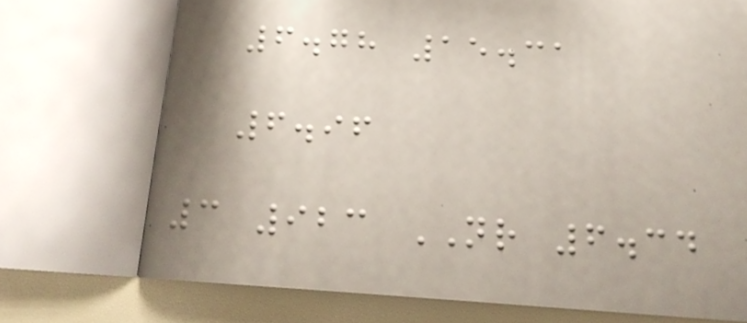6.78 15.31
6.96
3 923 NR 6.34
